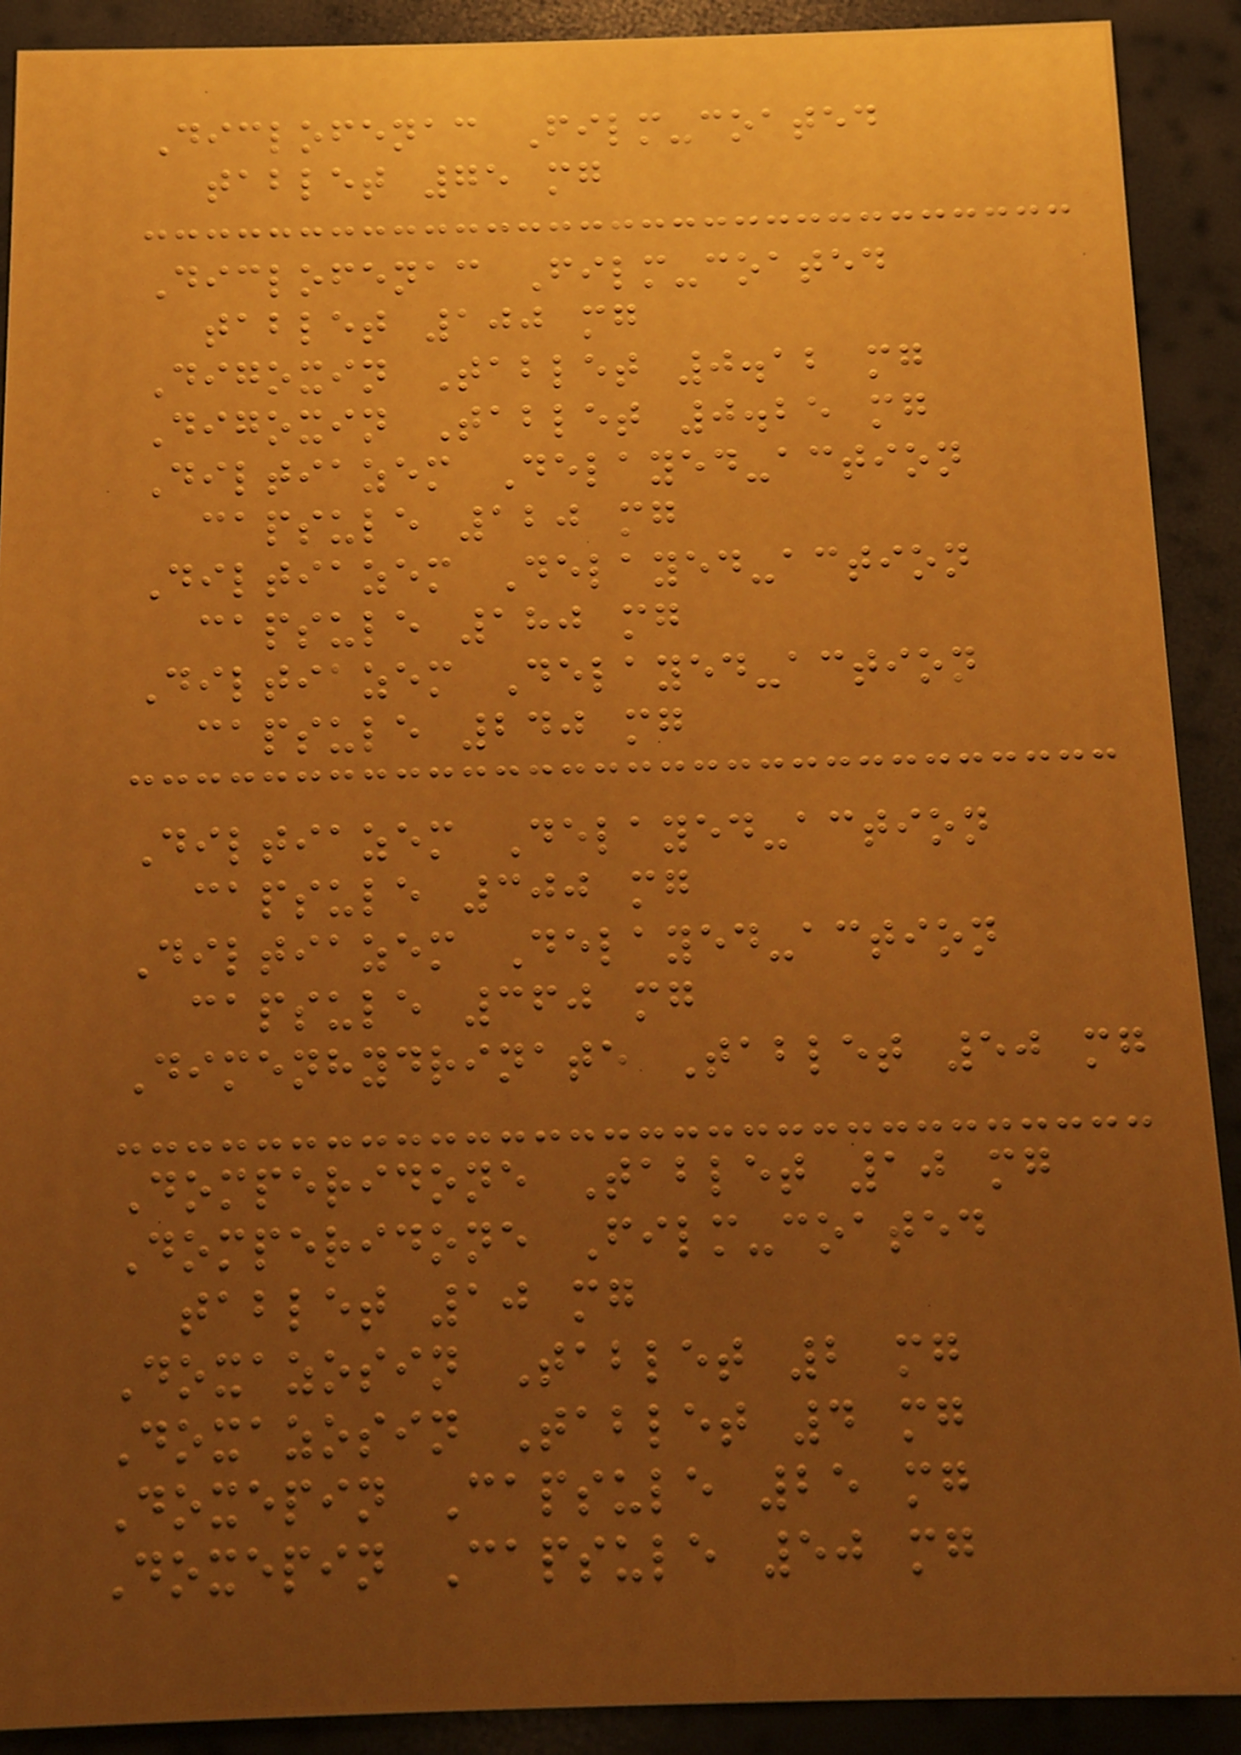Diclofenac Film-coated
tablet 75 mg
Diclofenac Film-coated
tablet 100 mg
Digoxin Tablet 0.12 mg
Digoxin Tablet 0.25 mg
Diltiazem Delayed-action
capsule 120 mg
Diltiazem Delayed-action
capsule 180 mg
Diltiazem Delayed-action
capsule 240 mg
Diltiazem Delayed-action
capsule 300 mg
Diltiazem Delayed-action
capsule 360 mg
Dimenhydrinate Tablet 50 mg
Domperidone Tablet 10 mg
Domperidone Film-coated
tablet 10 mg
Doxazosin Tablet 2 mg
Doxazosin Tablet 4 mg
Doxepin Capsule 25 mg
Doxepin Capsule 50 mg
